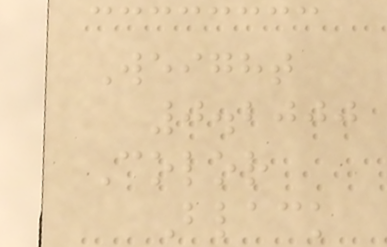Weight
0.2000
Color
Black
